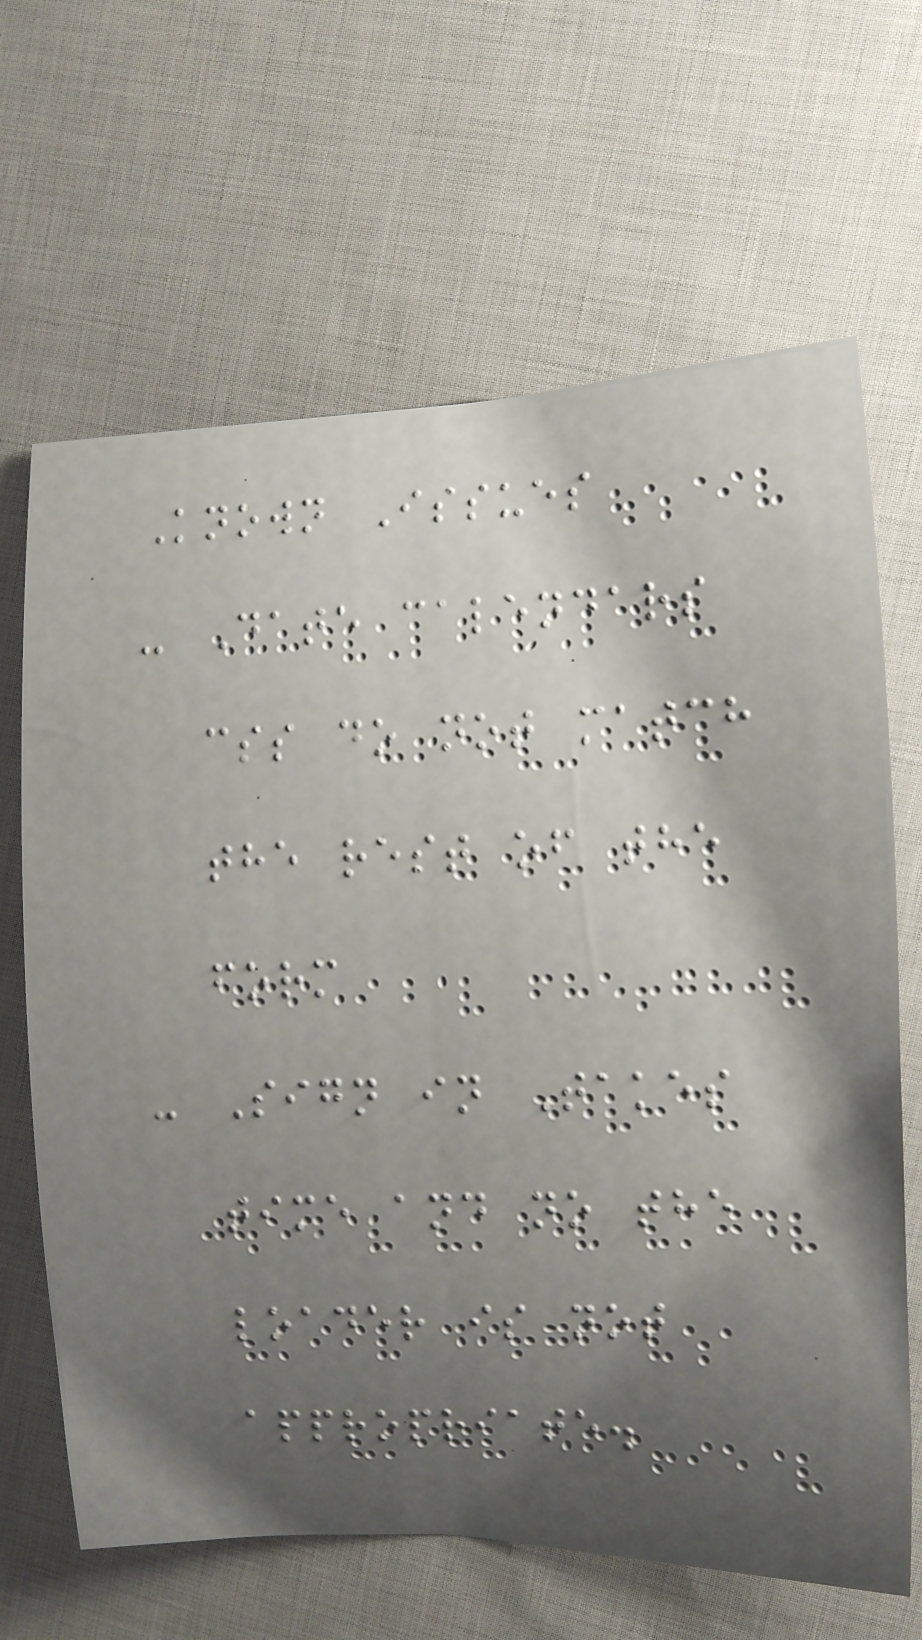Known Issues
- Date calendars
css do not match
the rest of the
form
- Sign in Takes
time and no the
loader is not
appropriate.
